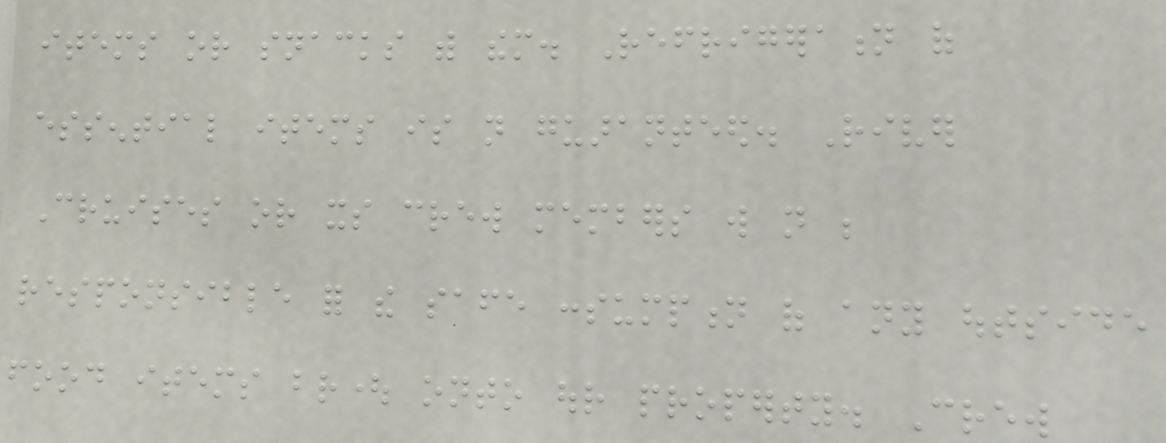items or snacks with them. Refrigeration of
essential items is not guaranteed. River
Cruises or its crew members will not be
responsible for the safe consumption of any outside
food items brought onto our property. Crew
